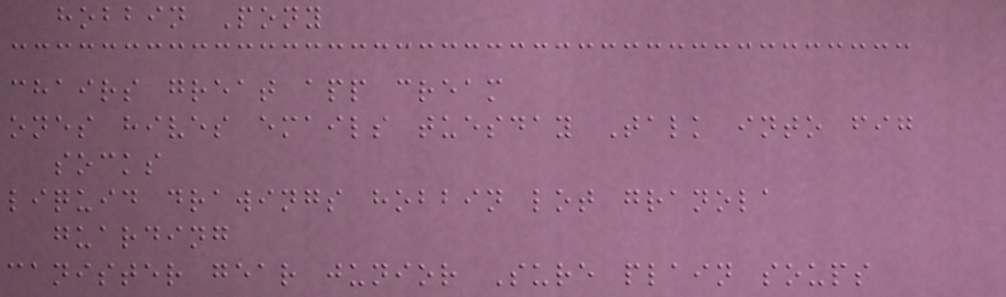hobbin Pony
chairs great app cream
ones hives emails tuesday Talk into fig
socks
liquid drawings hobbin lot granola
guarding
canister gear junior Sure plain soups
